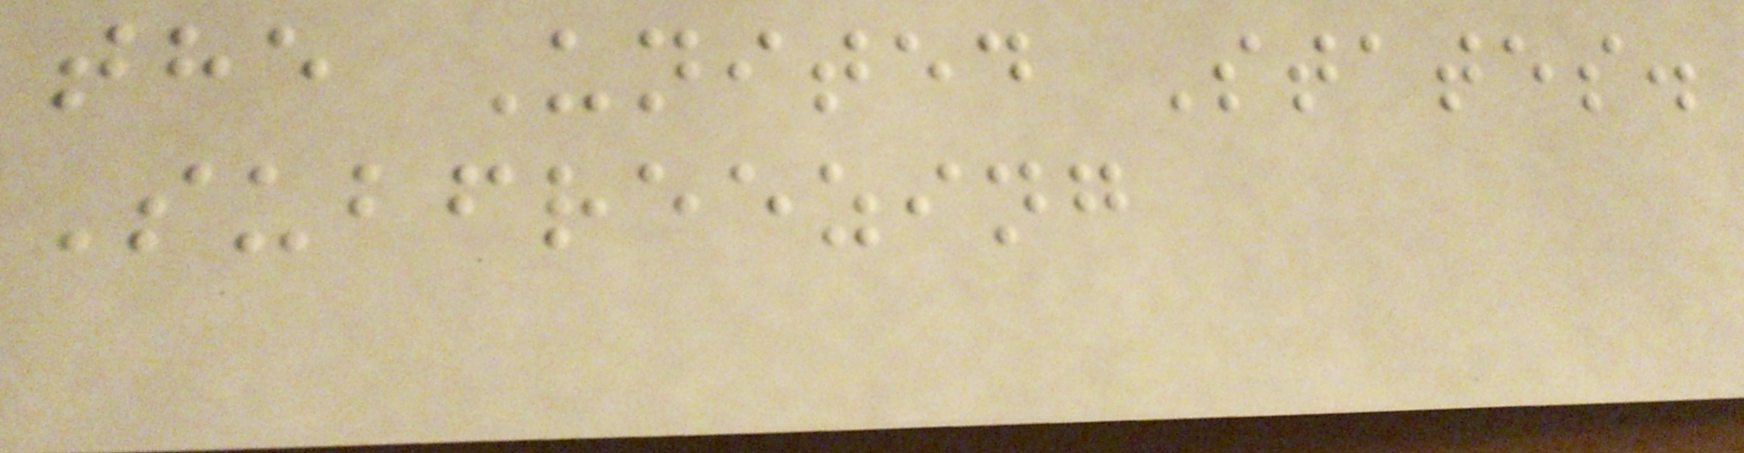the United States.
Subfreezing
